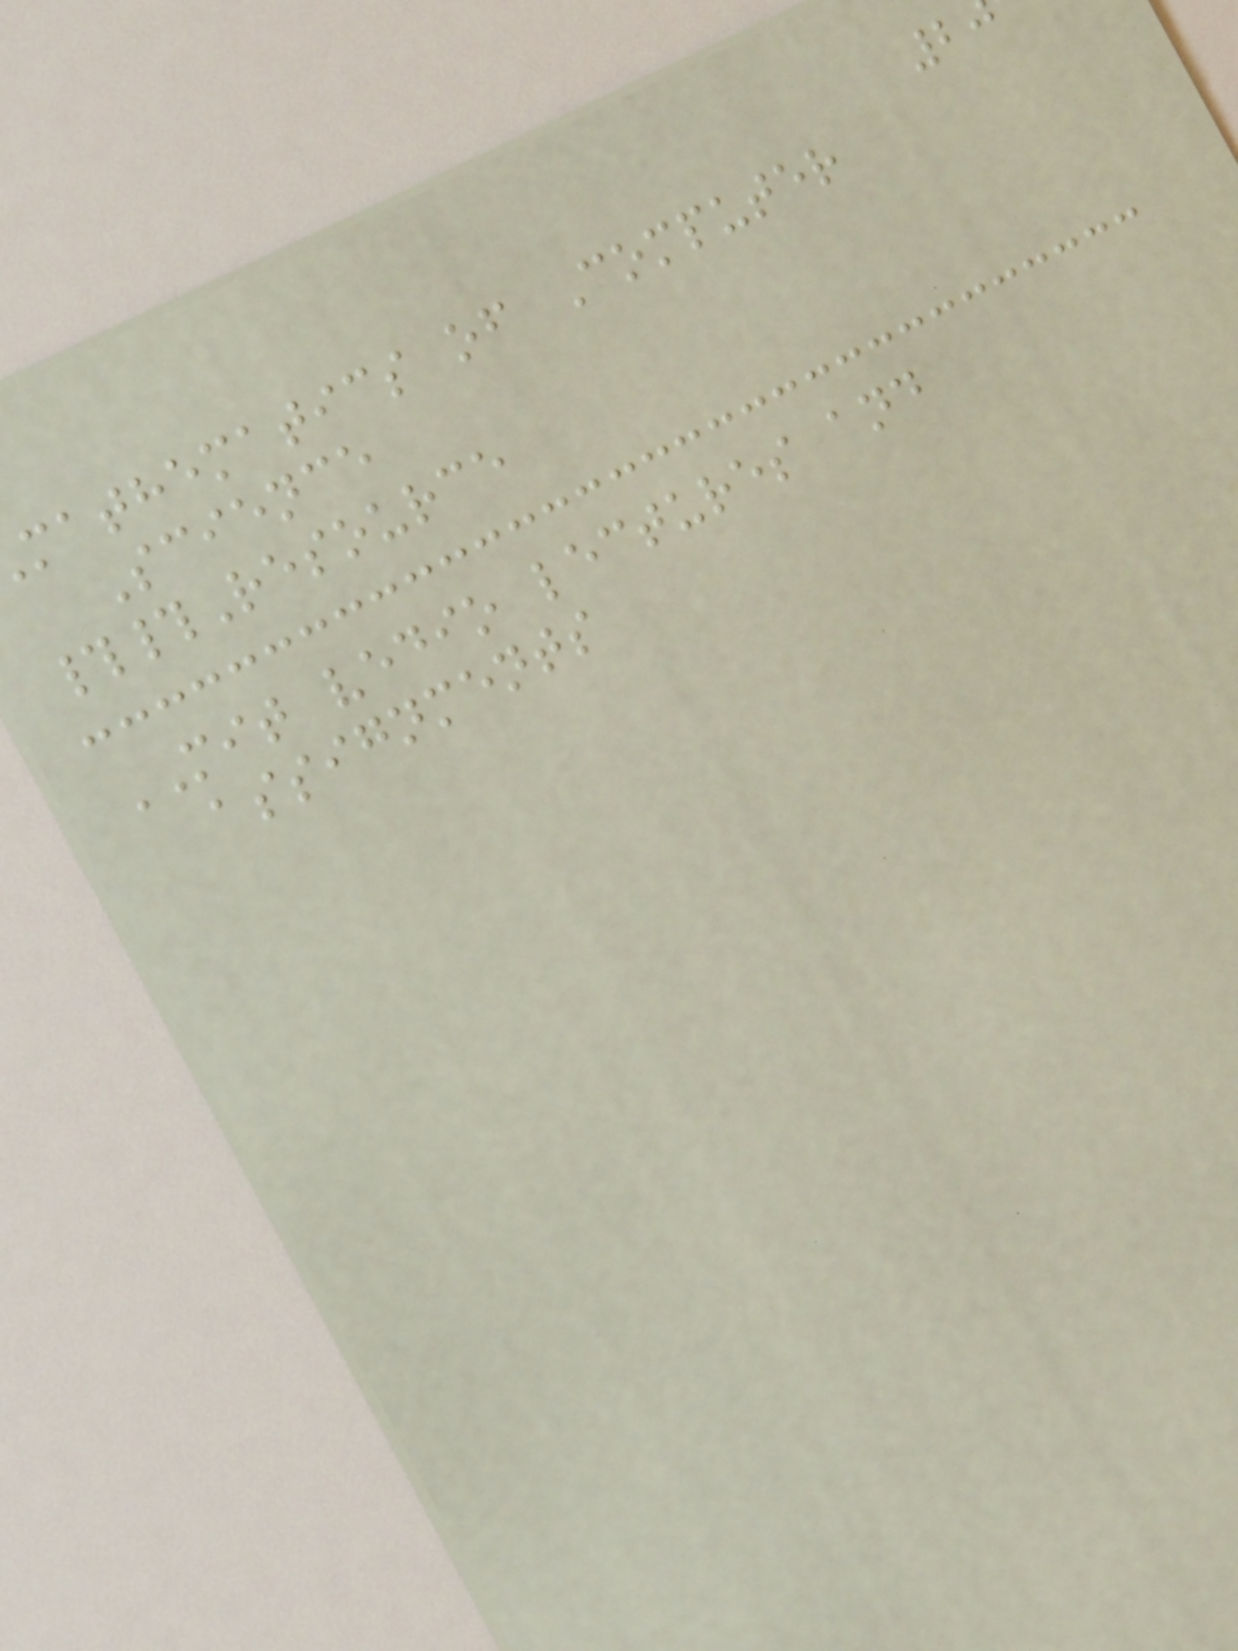mathematics of Computer
Science
##Resource
MIT vedio lectures and
assignments
